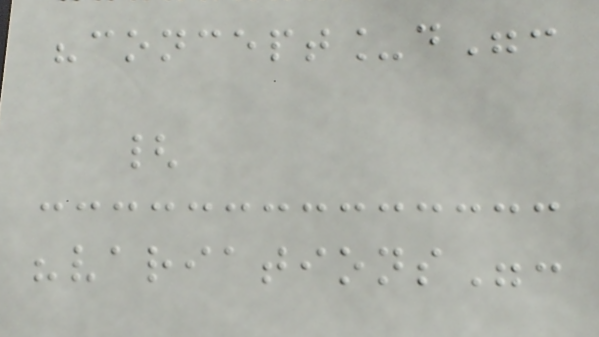"concept_d":
{
"variations":
